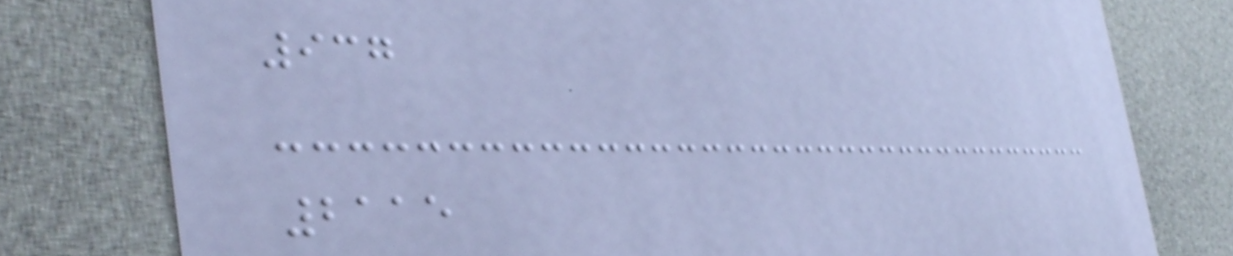937
2115
